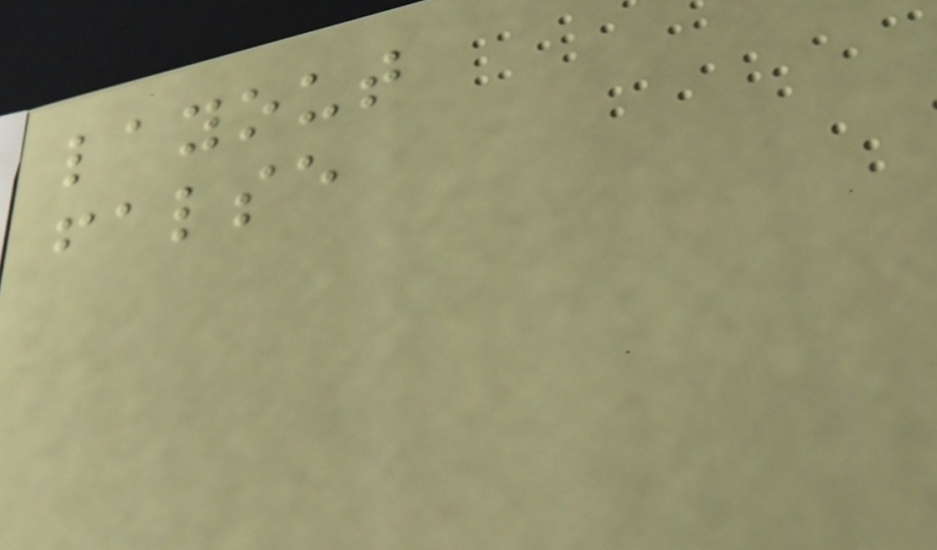layout
false
